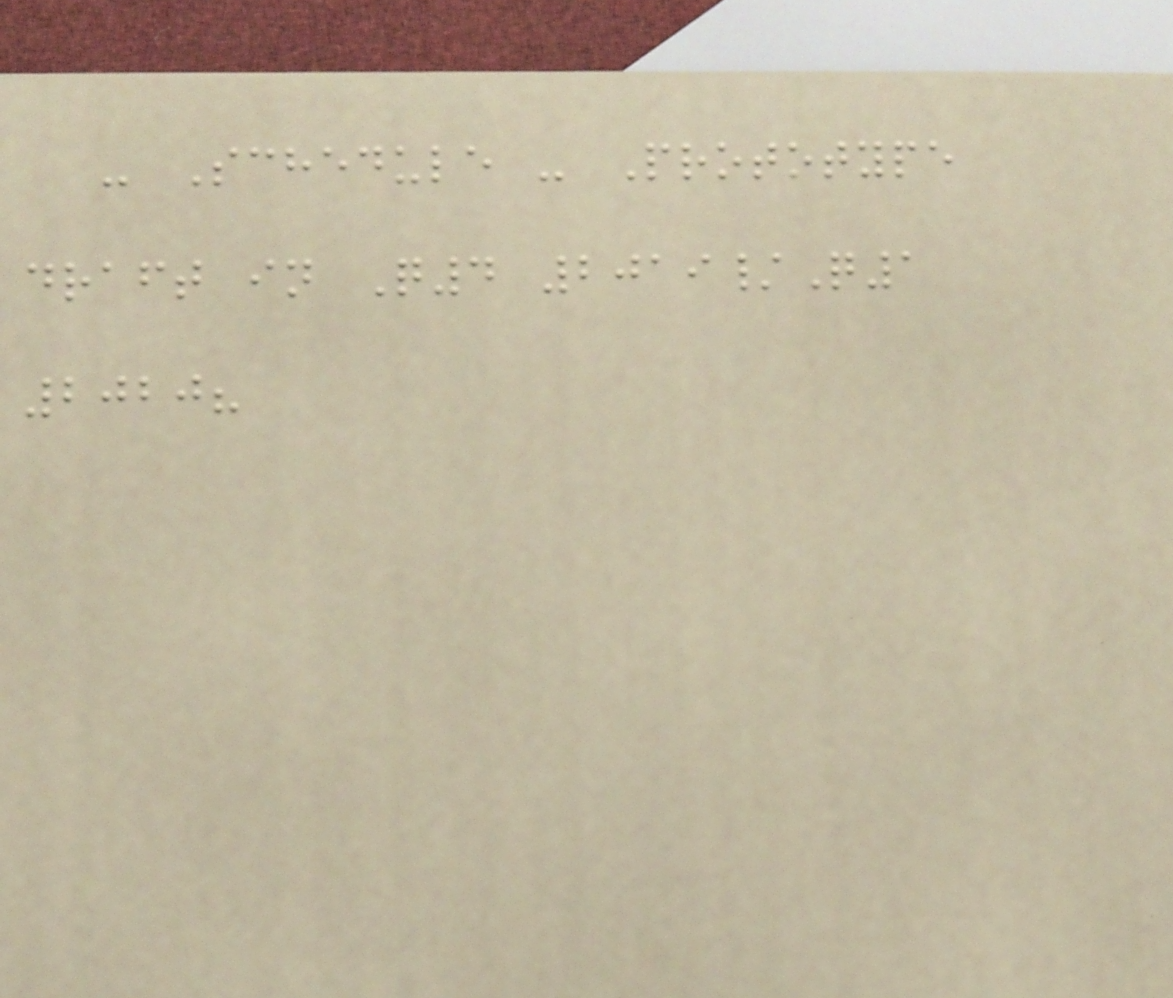- Schedule - Prototype
draft in Q4 2019/Q1
2020?
